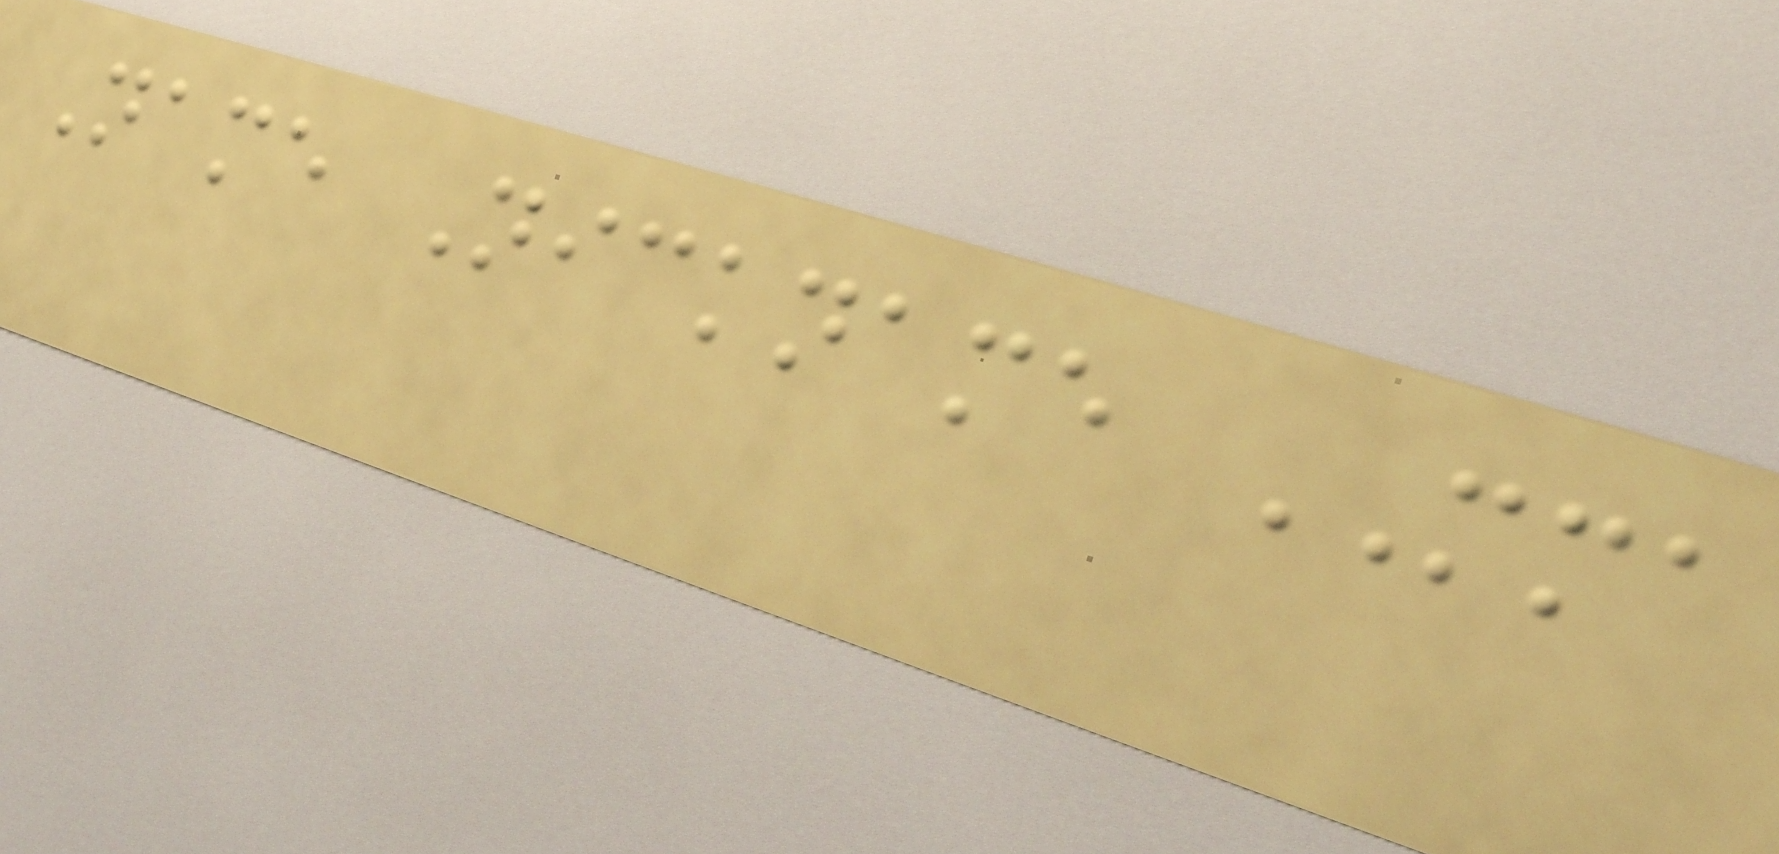Name Nickname MMA
